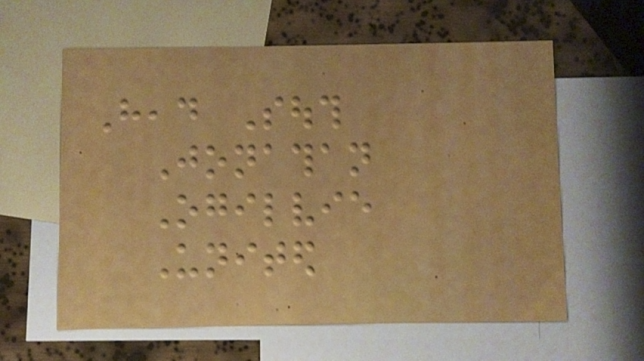Head South
Jonathan
Ogilvie
United
